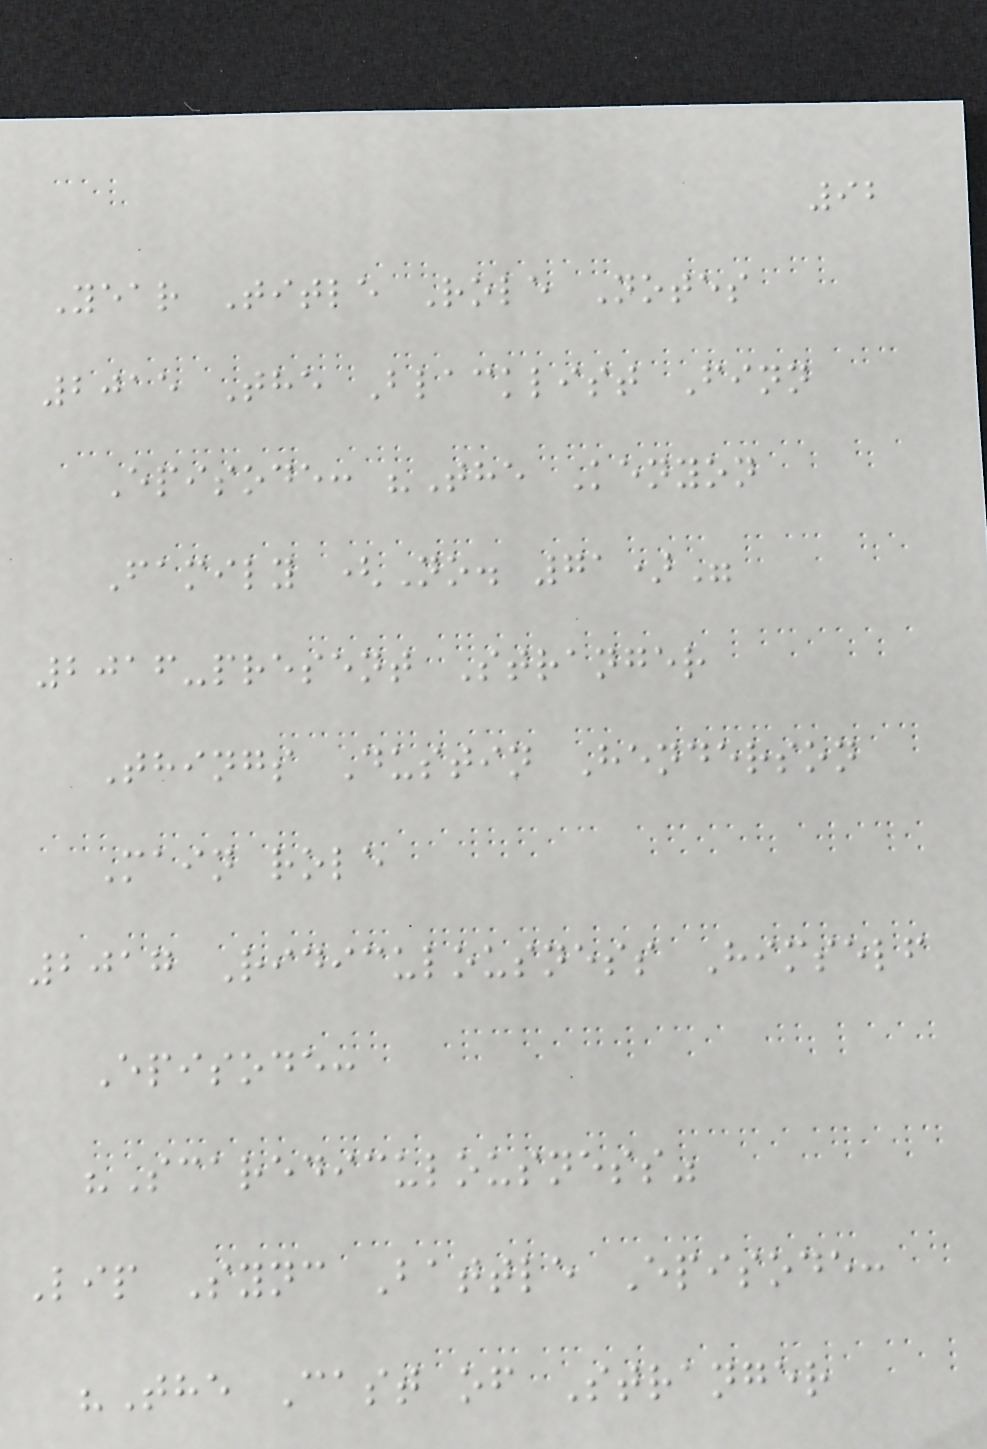92
Year Title Role Notes
2015 The Blacklist Finn
Episode: "The Kenyon
Family (No. 71)"
2016-present Stranger
Things Dustin Henderson
Main role
2017 Ridiculousness Himself
Episode:
"Scarediculousness"
Lip Sync Battle Episode:
"The Cast of Stranger
